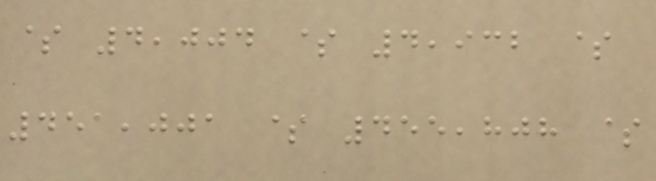$ 4,004 $ 4,932 $
451,001 $ 455,808 $
